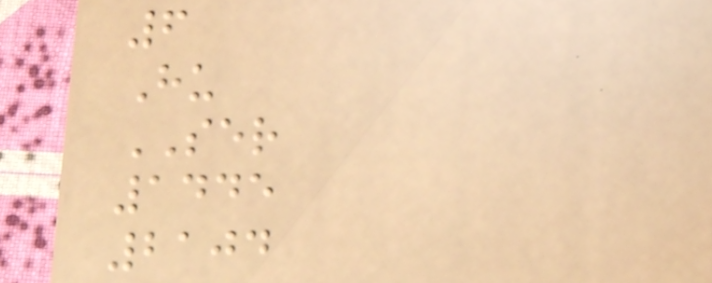6
Hu
SER
1445
2104
